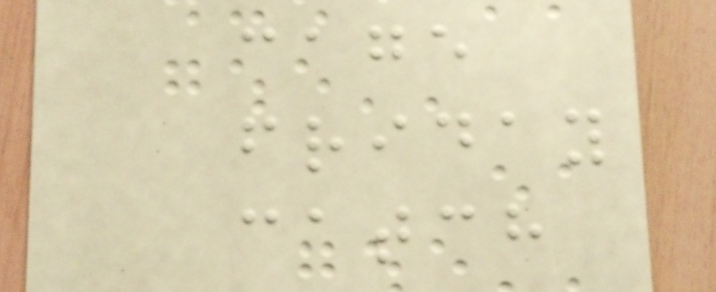cage
friday
catch
